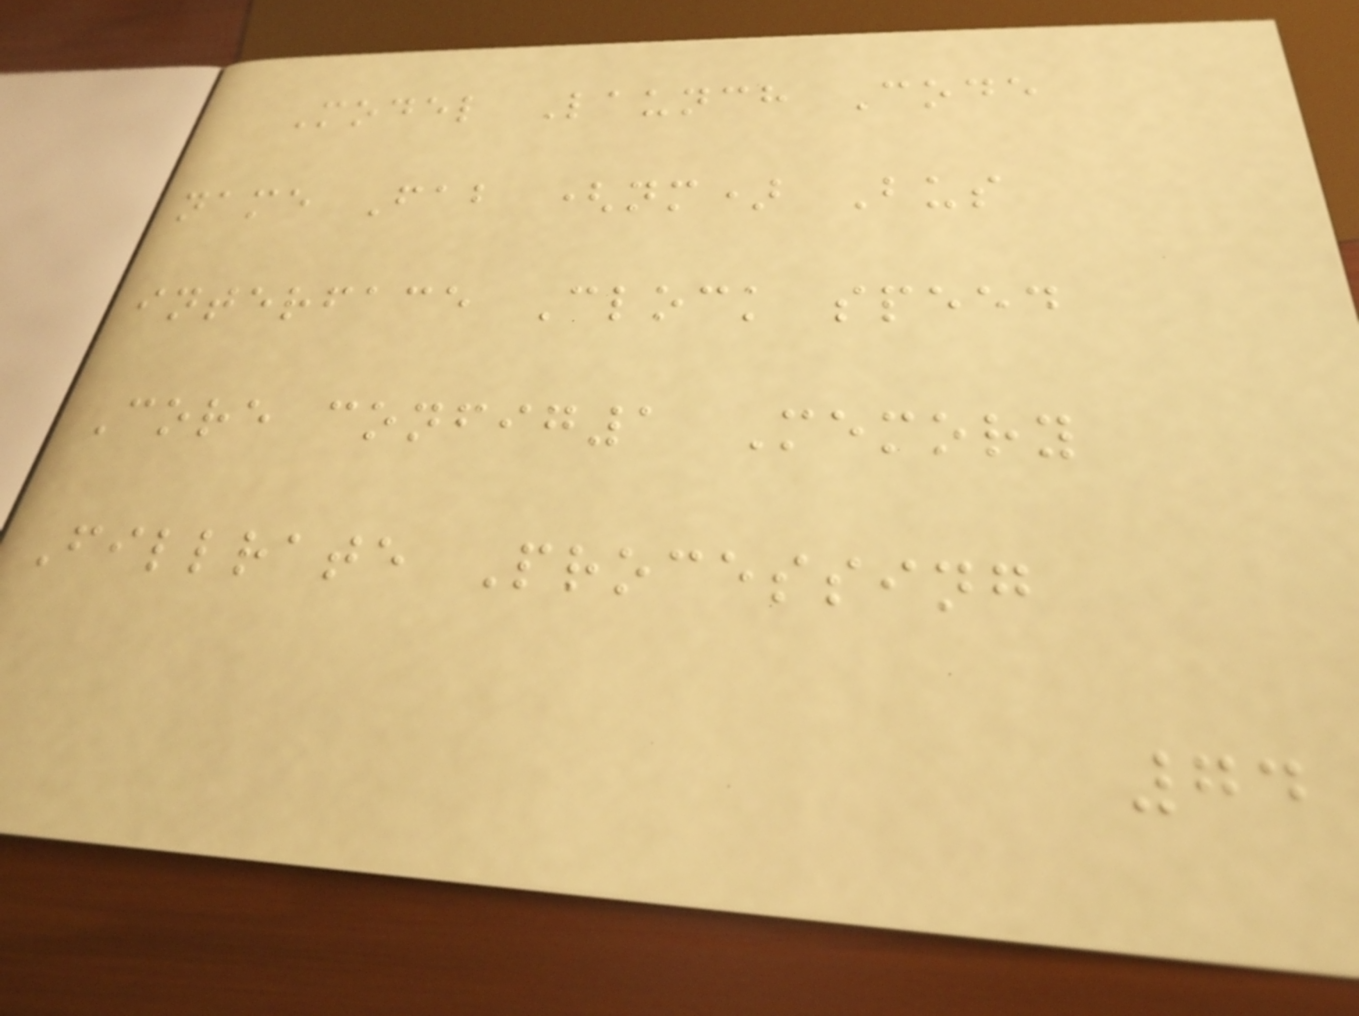Model Launch Code
name Fab (nm) Bus
interface Clock speed
Core config1 Memory
Fillrate Processing
74
